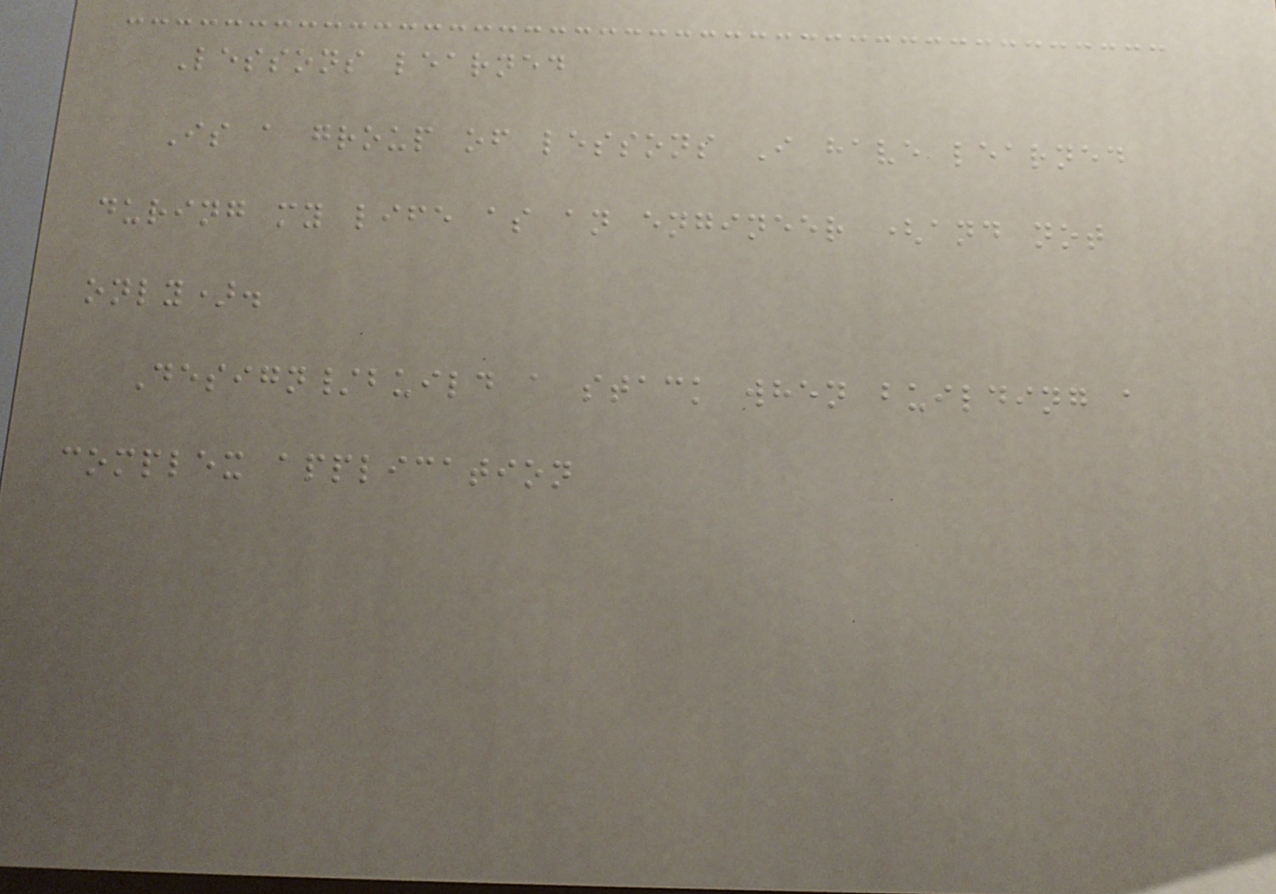Lessons learned
Is a group of lessons I have learned
during my life as an engineer (and not
only).
Design/build a stack when building a
complex application
